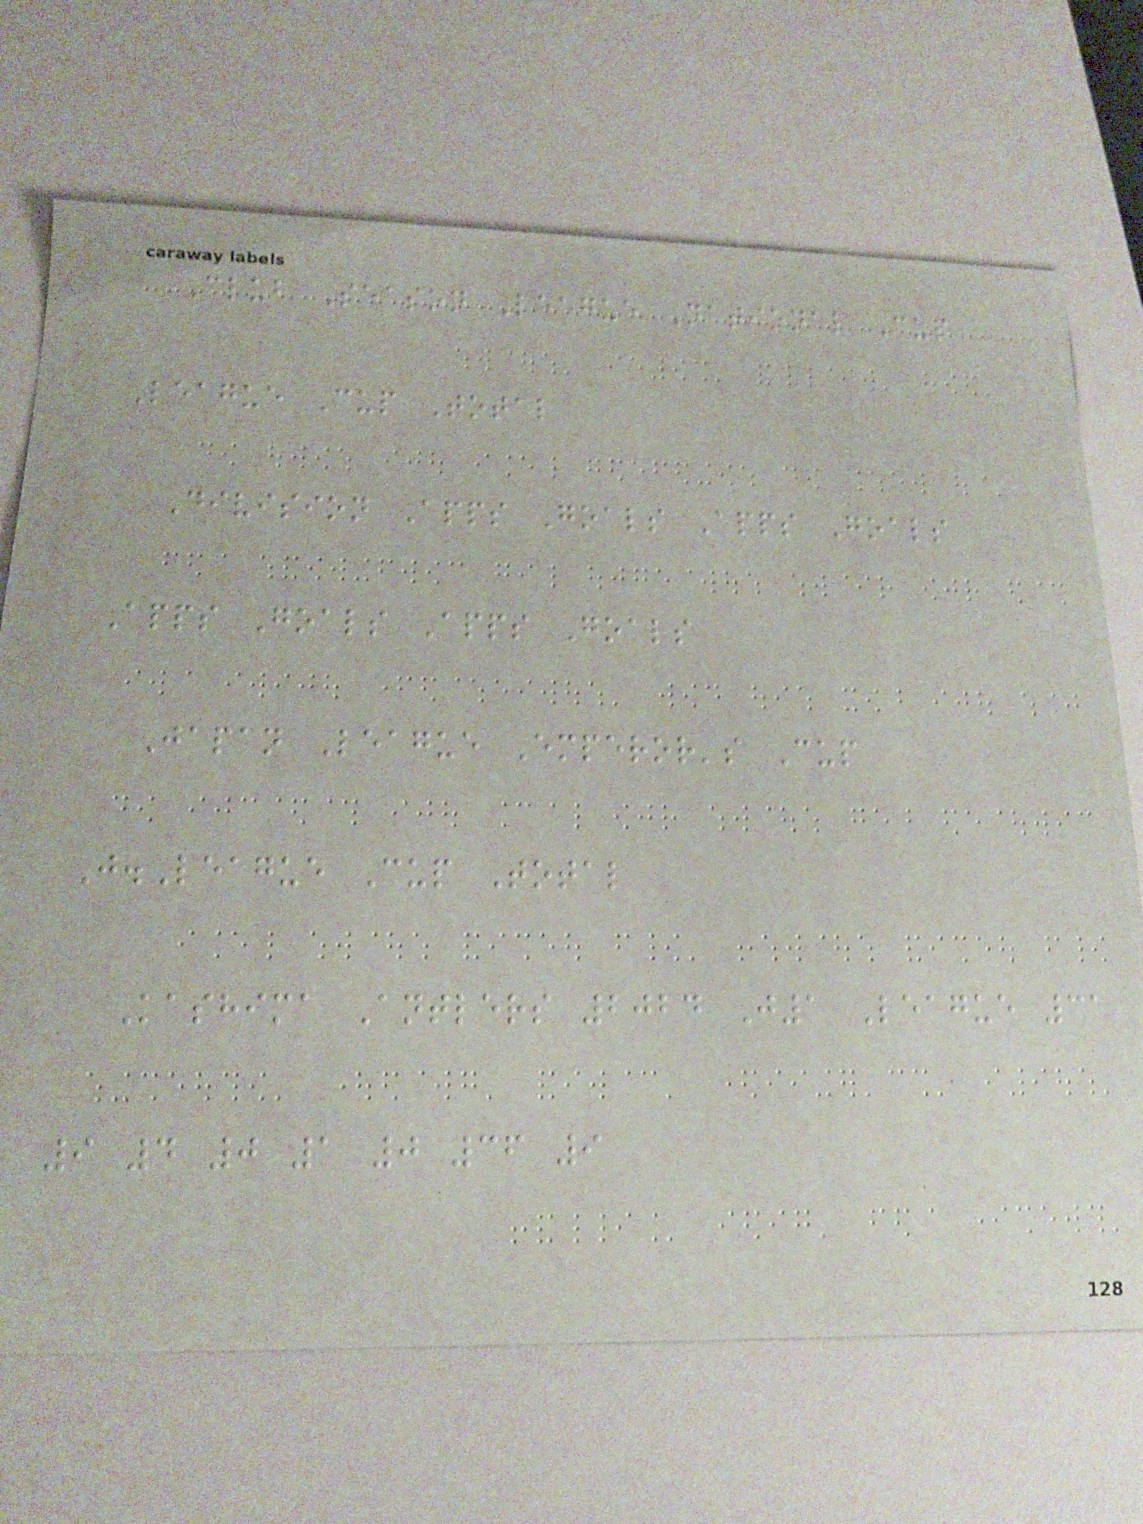Club Season League National Cup
League Cup Total
Division Apps Goals Apps Goals
Apps Goals Apps Goals
Japan League Emperor's Cup
J.League Cup Total
Kashima Antlers 2024 J1 League 31
9 4 0 1 0 36 9
